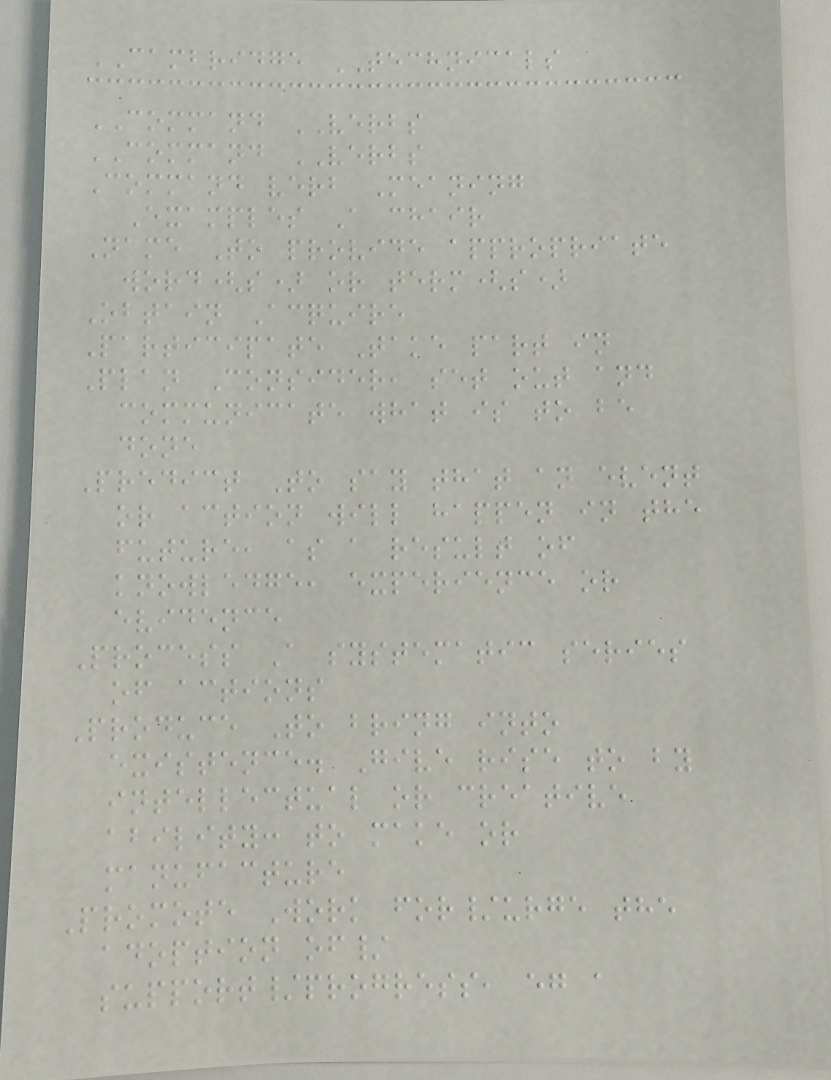CAMBRIDGE TECHNICALS
COMMAND VERBS
COMMAND VERBS
Command verb Meaning
Examples A chair
Name To provide appropriate
word(s) or term(s)
Obtain Acquire
Participate Take part in
Plan Consider, set out and
communicate what is to be
done
Predict To say that an event
or action will happen in the
future, as a result of
knowledge, experience or
evidence
Process A systematic series
of actions
Produce To bring into
existence. Give rise to by
intellectual or creative
ability: to make or
manufacture
Promote Work for/urge the
adoption of/
support/progress, eg a
